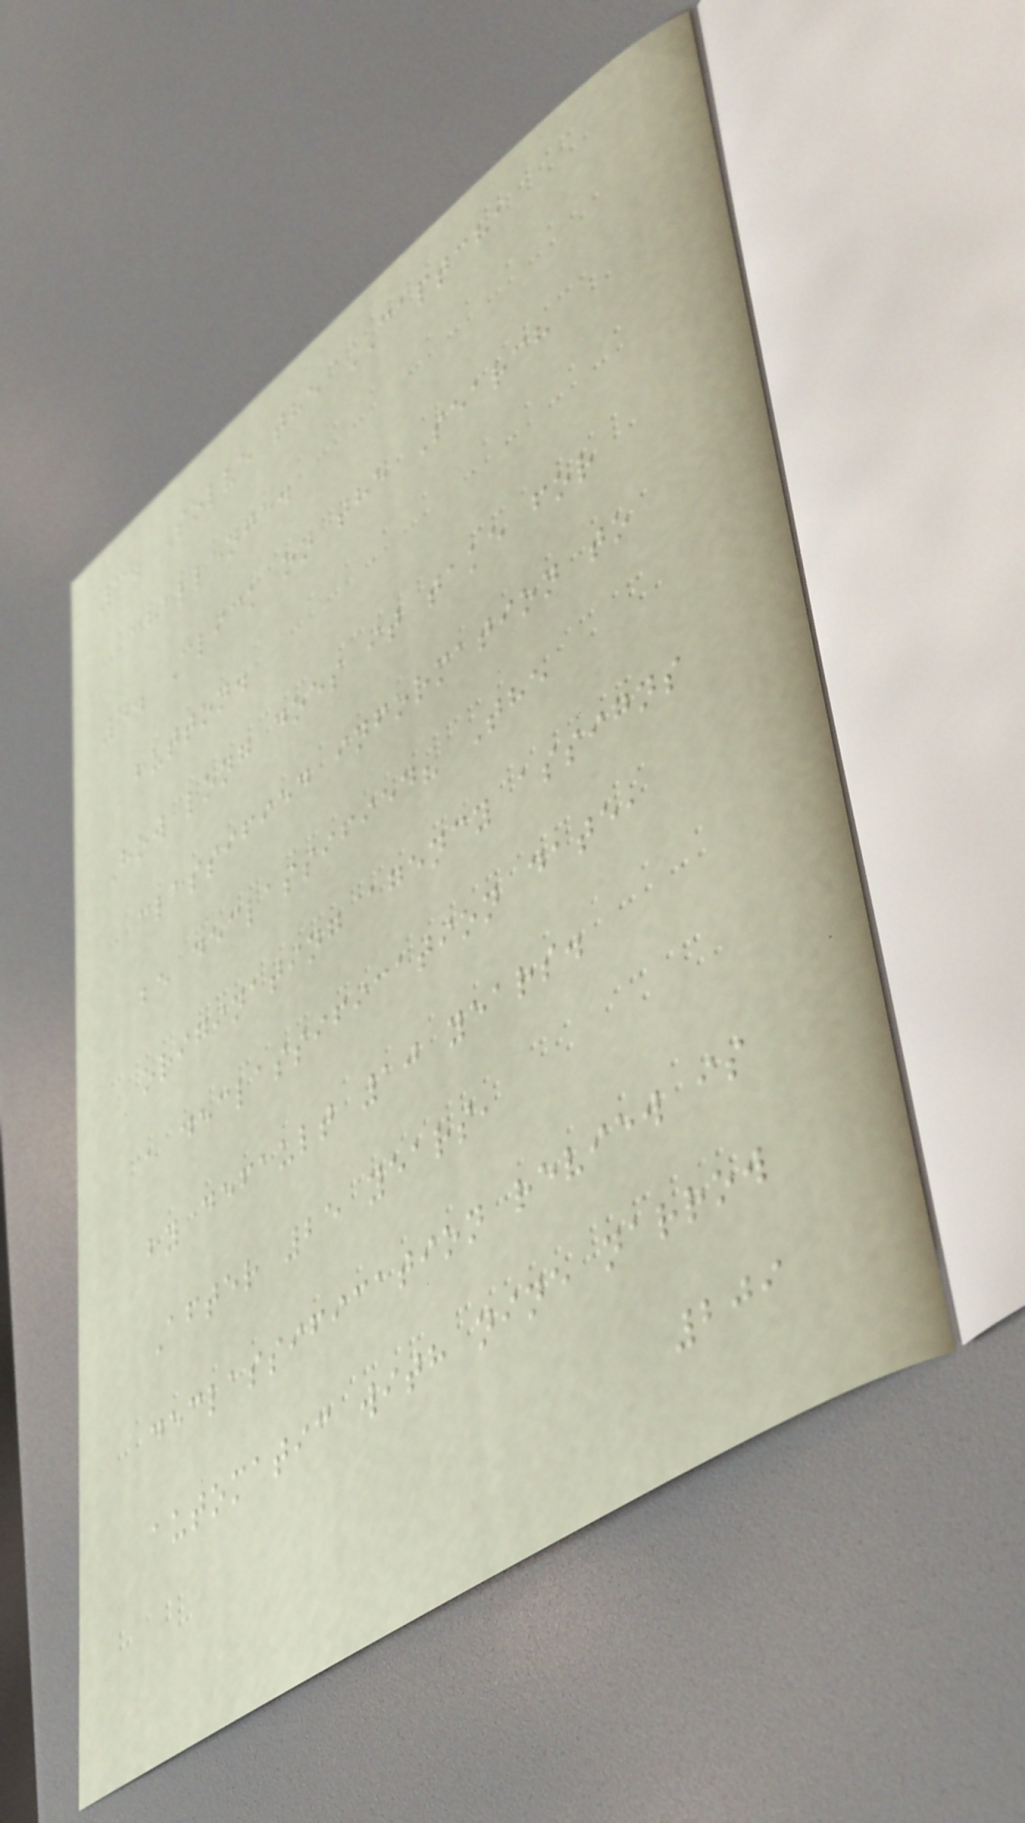3. Solve the CAPTCHA
challenge.
4. Click on the Search
button.
How long does it take for
classified information to
be declassified? The
originating agency assigns
a declassification date,
by default 10 years.
After 25 years,
declassification review is
automatic with nine narrow
209
